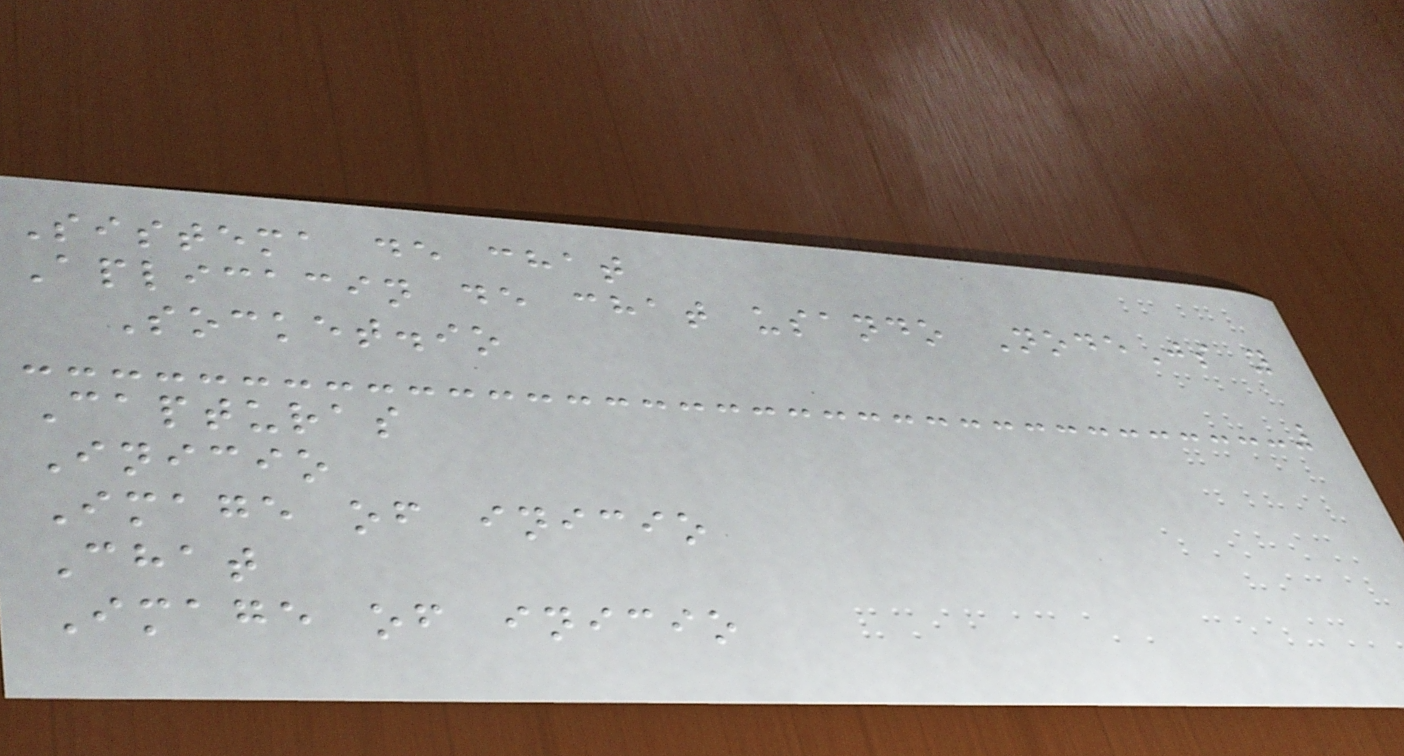Sistema de chat
Aplicacin de chat usando NodeJs y
Socket.io
Capturas
Inicio
Image of inicio
Chat
Image of inicio
